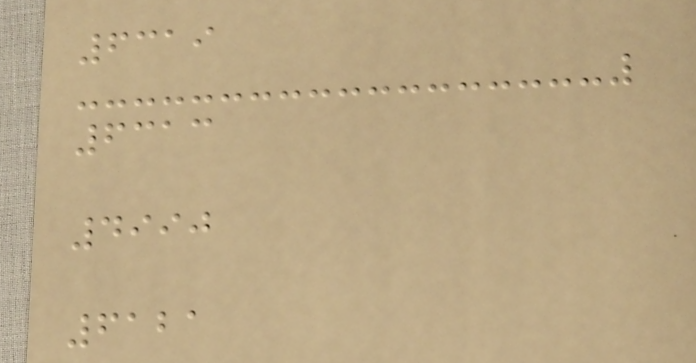6319
6313
4990
6121
